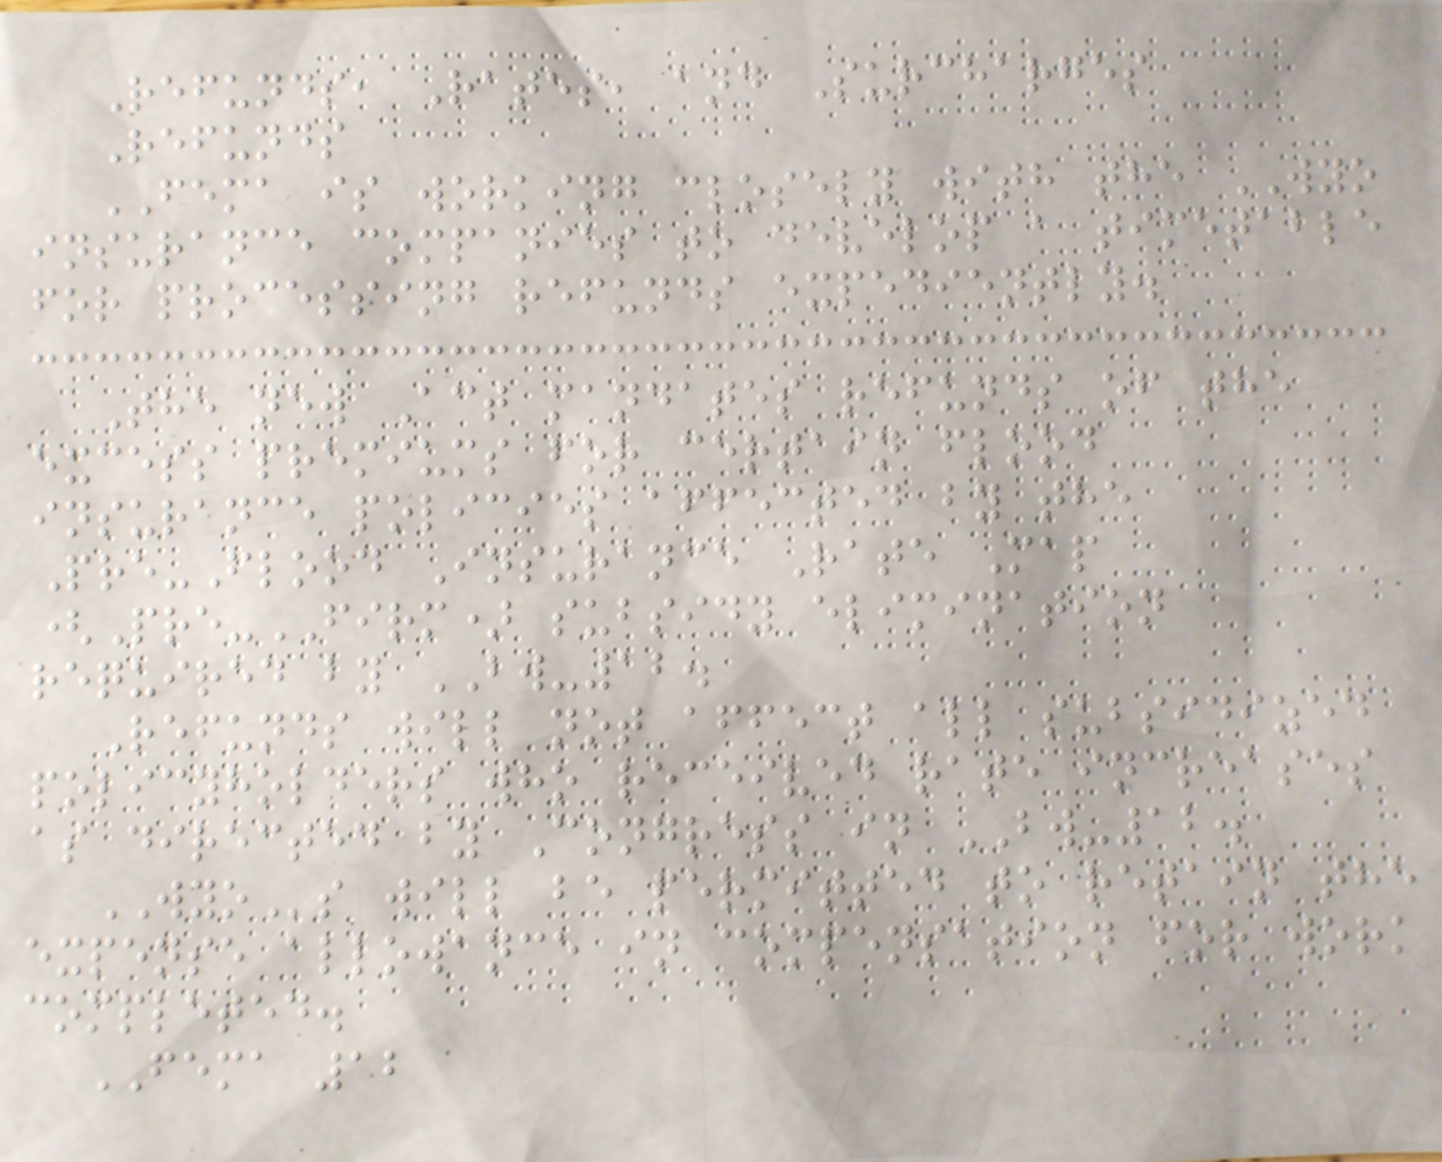Refunds, Rates, and Surcharges
Refunds
FEMA is working closely with the WYO
insurance companies to develop a timetable
for processing refunds expediently.
The new Act mandates refunds of the
excess premiums for certain flood
insurance policies affected by the
Pre-Flood Insurance Rate Map
(Pre-FIRM) subsidy elimination
required by BW-12.
Refunds will not affect all subsidized
policyholders who received rate increases
as directed by Congress in BW-12.
WYOs will be permitted to retain the
expense allowance in compensation for work
completed.
FEMA 12
